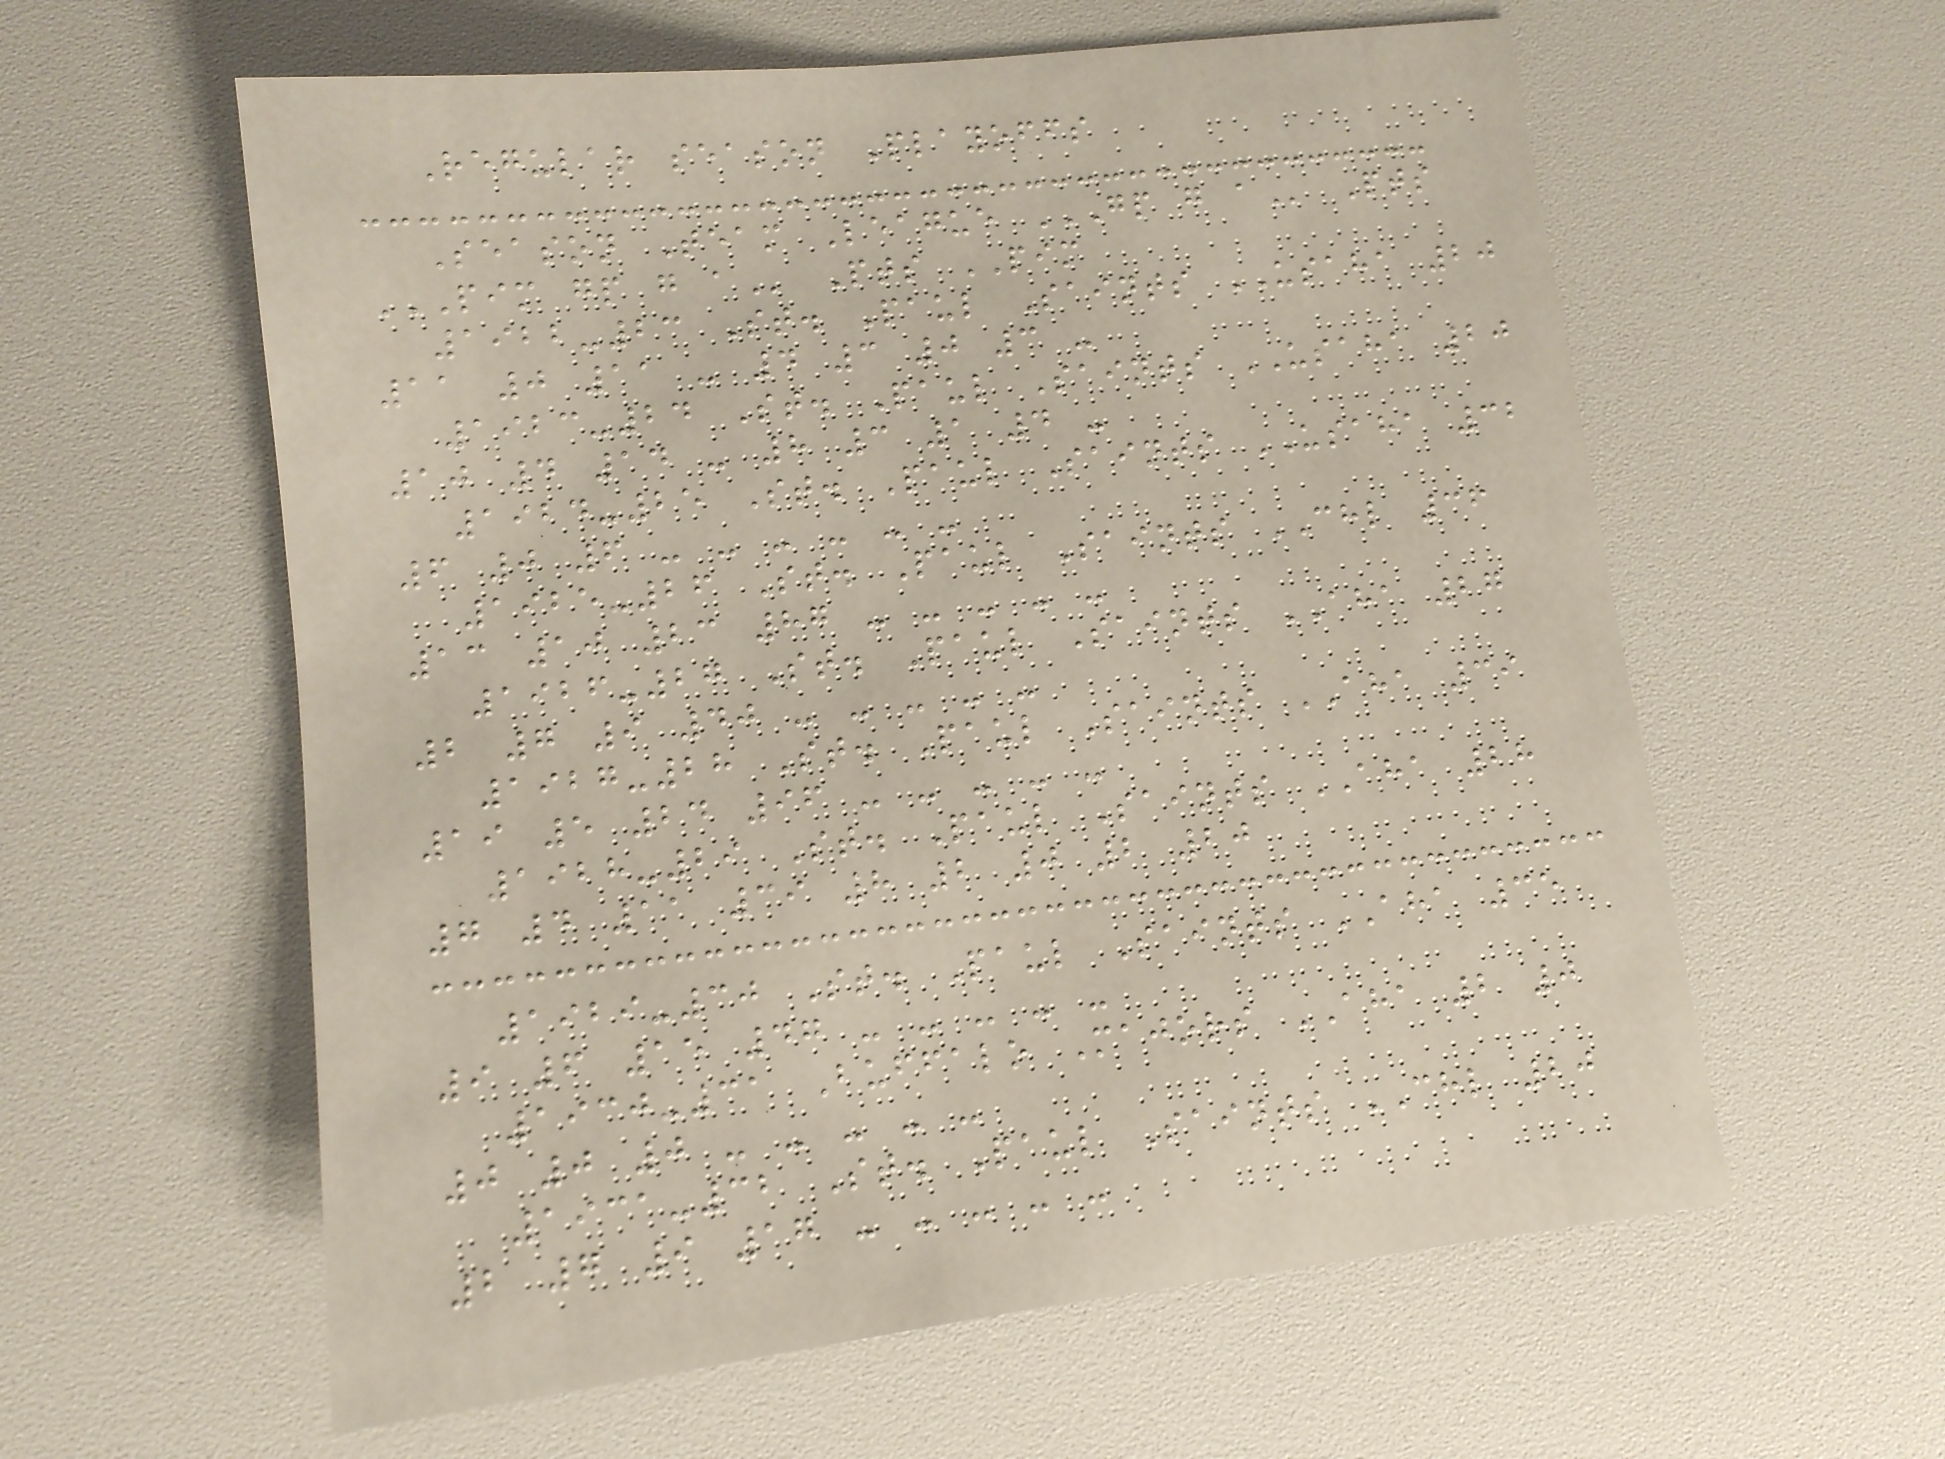Regular season Playoffs
Season Team League GP G A Pts
PIM GP G A Pts PIM
1922-23 St. Paul Saints USAHA 20
11 0 11 - 4 3 0 3 -
1923-24 St. Paul Saints USAHA 20
10 4 14 - 8 3 1 4 -
1924-25 St. Paul Saints USAHA 32
6 0 6 - - - - - -
1925-26 St. Paul Saints CHL 36
13 10 23 87 - - - - -
1926-27 St. Paul Saints AHA 27
2 7 9 40 - - - - -
1927-28 St. Paul Saints AHA 39
19 5 24 96 - - - - -
1928-29 St. Paul Saints AHA 28
7 4 11 39 8 2 0 2 20
1929-30 St. Paul Saints AHA 35
9 6 15 47 - - - - -
1930-31 Buffalo Majors AHA 2 0
0 0 0 - - - - -
1931-32 St. Paul Saints CHL 20
2 7 9 17 - - - - -
